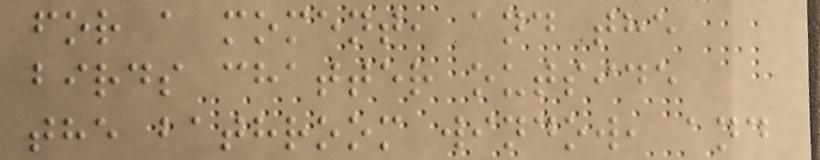for a moment, and the
birds chatter outside
the bathroom window, and
